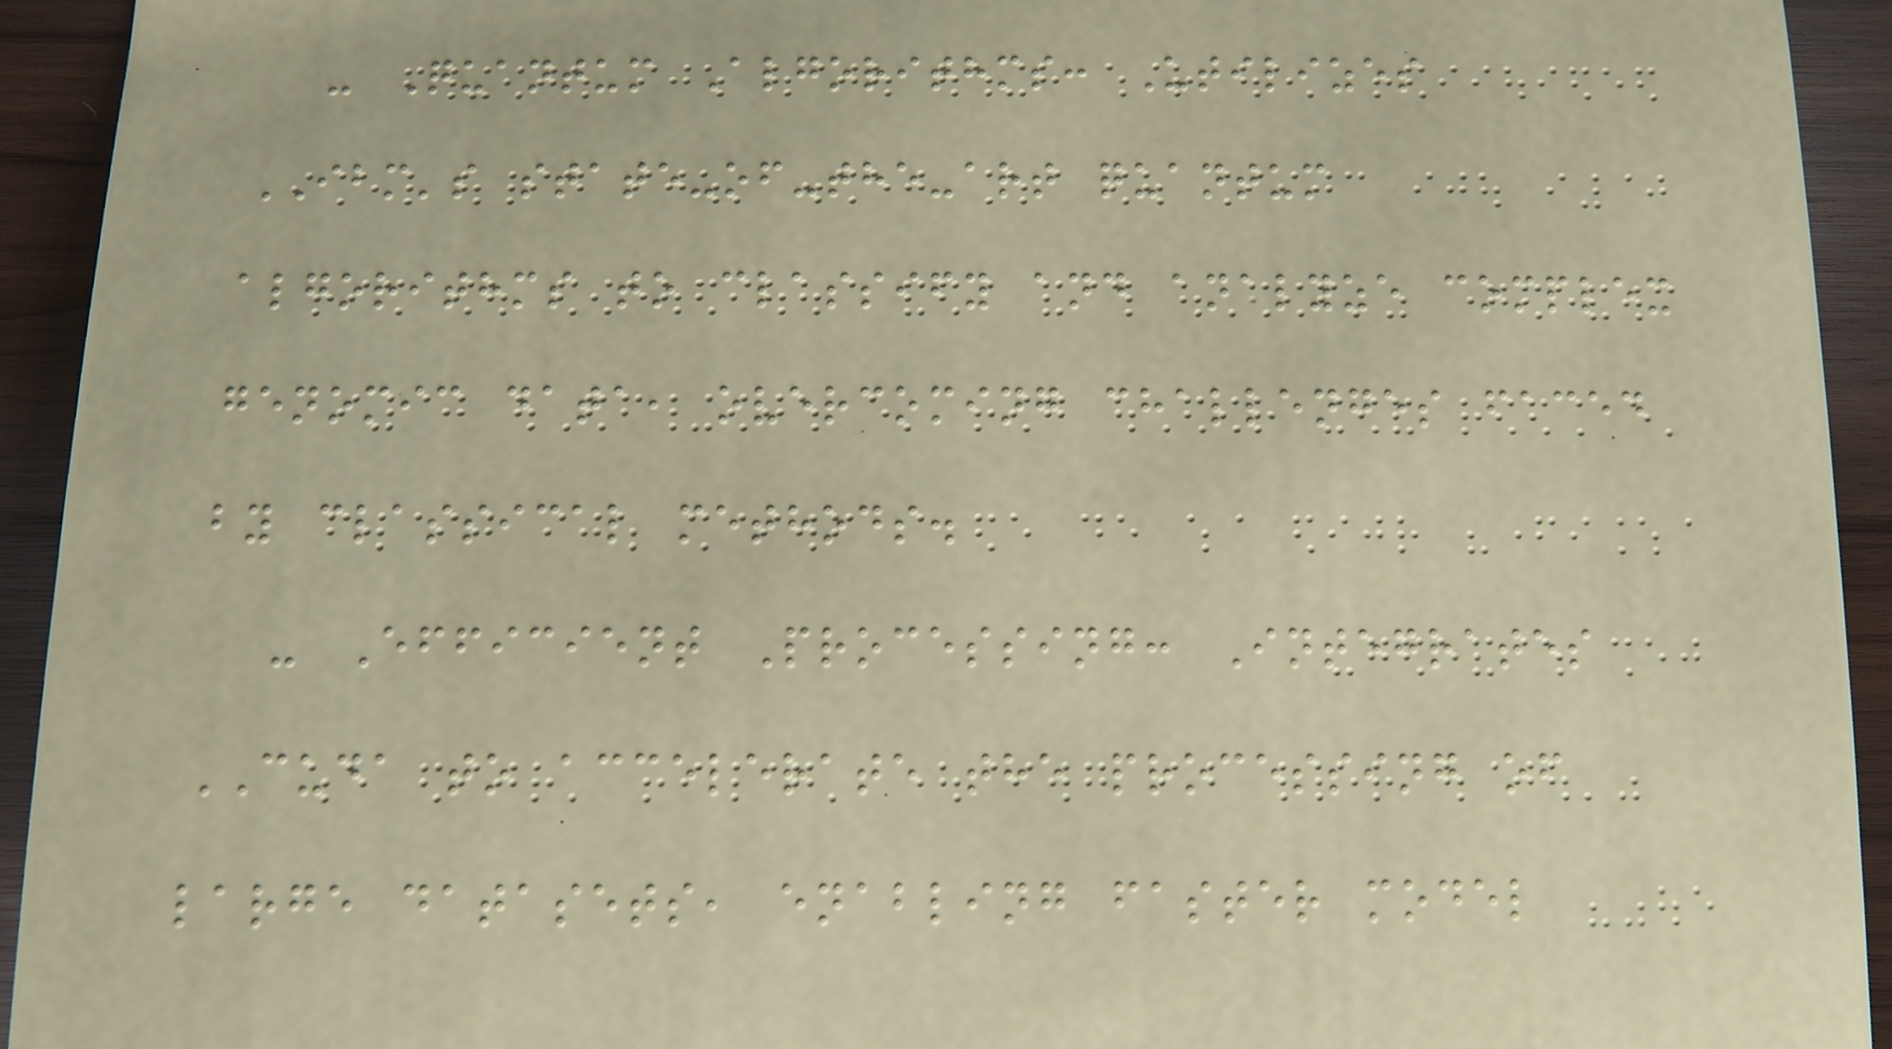- Quantum Algorithms: Utilizes
IBM's state-of-the-art quantum
algorithms to classify and analyze complex
genomic data, overcoming challenges faced
by classical methods.
- Efficient Processing: Integrates
CUDA to accelerate the processing of
large datasets, enabling faster model
